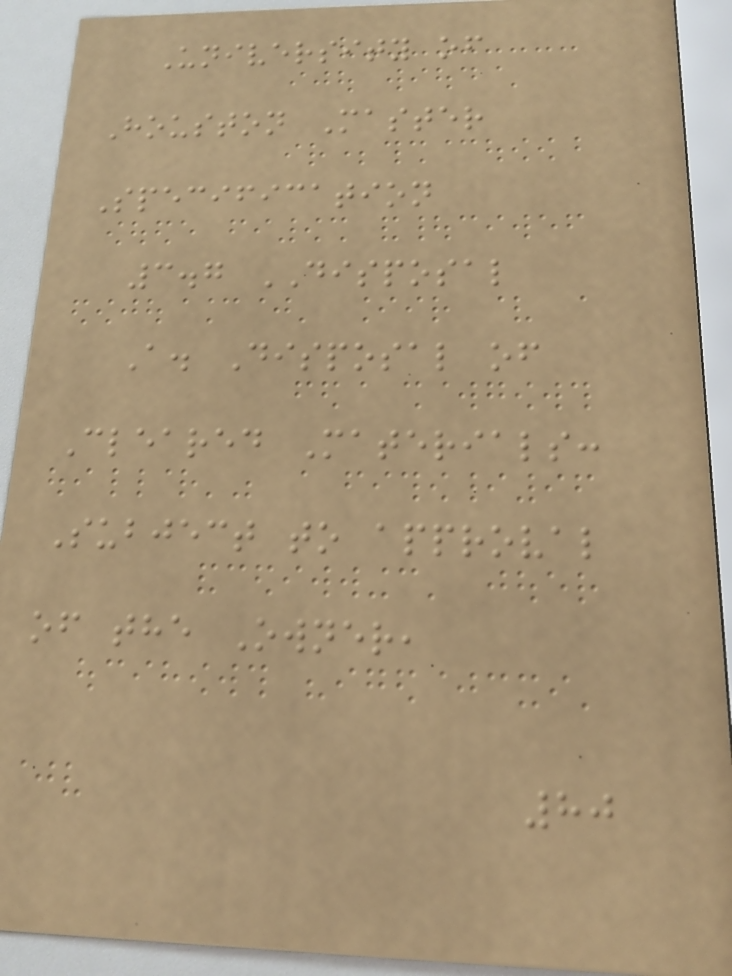University of
Houston Master
Specification
3.7 DISPOSAL
A. Disposal of
Cleared Materials:
Subject to approval
of the Owner,
80
